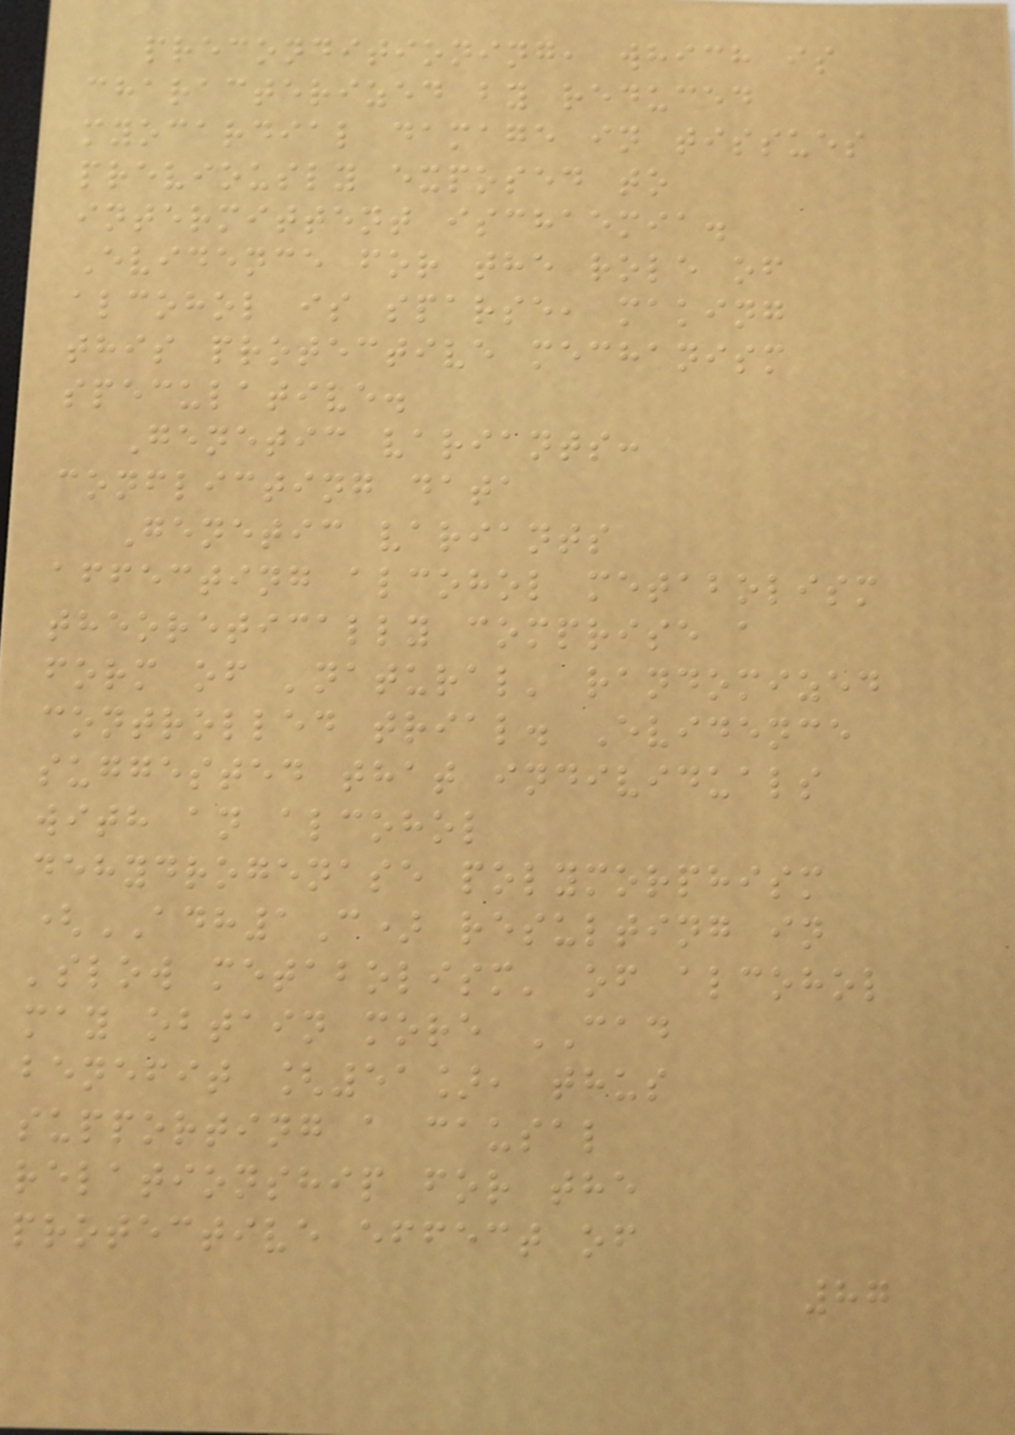preconditioning, which is
characterized by reduced
myocardial damage in tissues
previously exposed to
intermittent ischaemia.
Evidence for the role of
alcohol is sparse, making
this protective mechanism
speculative.
Genetic variants:
conflicting data
Genetic variants
affecting alcohol metabolism
theoretically comprise a
form of 'natural' randomized
controlled trial. Evidence
suggested that individuals
with an alcohol
dehydrogenase polymorphism
(ADH1C) resulting in
'slow metabolism' of alcohol
may obtain more CAD
benefit [51], thus
supporting a causal
relationship for the
protective effect of
87
